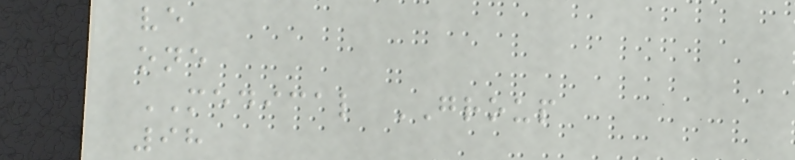ve
one
MEDICAL GROUP
98
